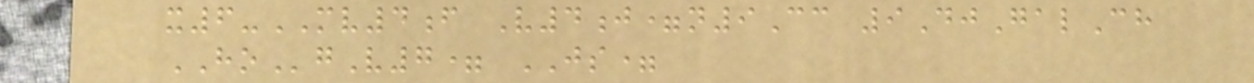x6-MV4f V4j=n9Cc 9DjGalCh
HOgV7= JS=
